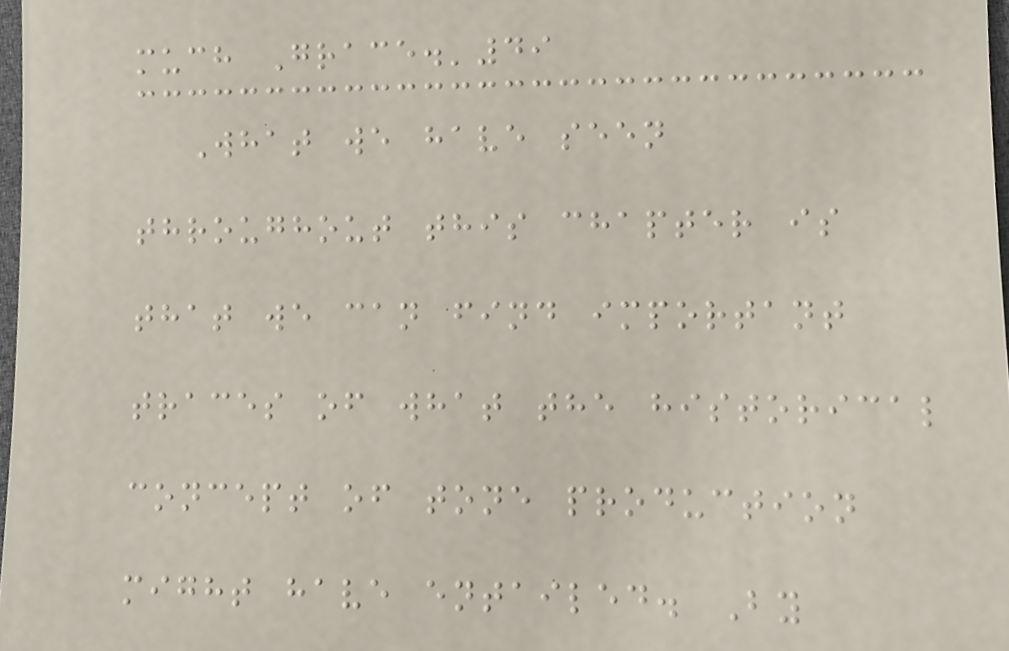much Grace.'49
What we have seen
throughout this chapter is
that we can find important
traces of what the historical
concept of tone production
might have entailed. By
